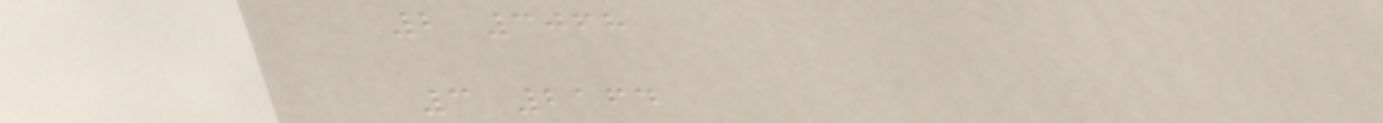2 3068
3 2164
